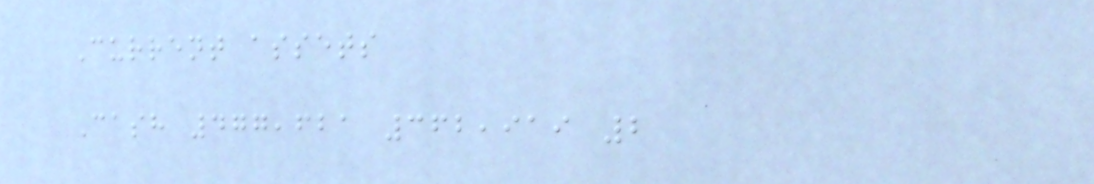Current assets
Cash 477,621 362,919 2
